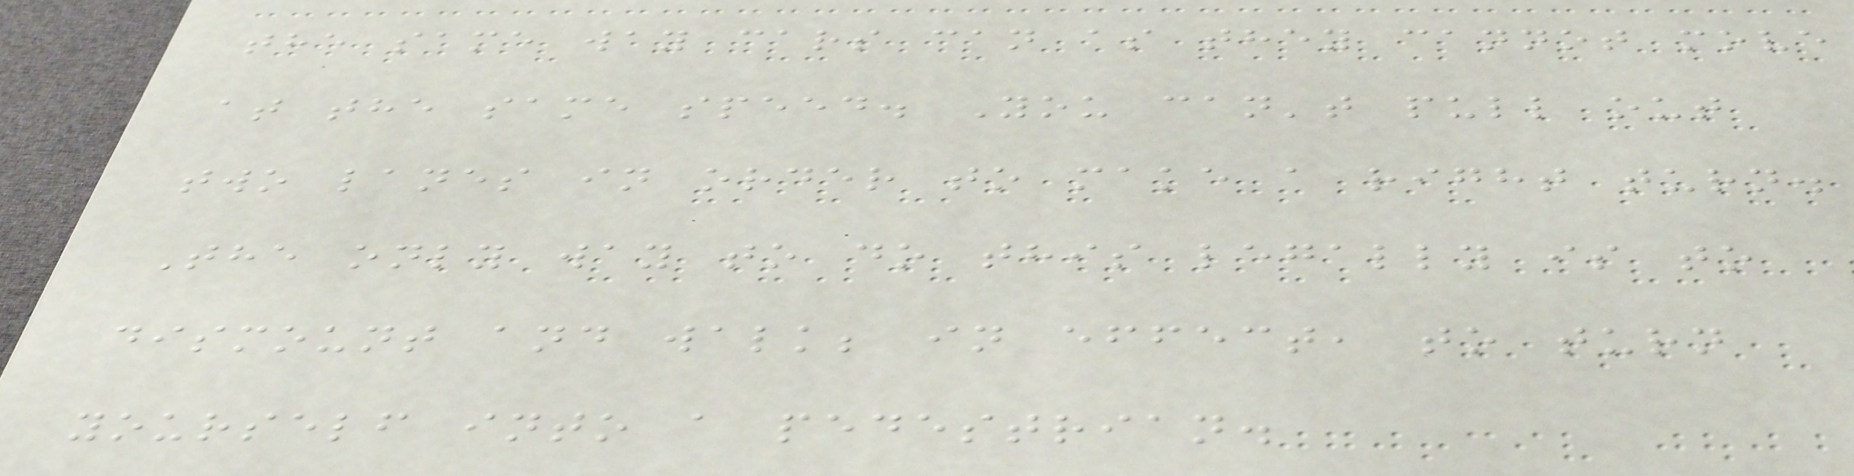the same way cars can as they cannot move
at the same speed. You can't pull out
two lanes in order to make a right turn.
The only way to do this legally is to
dismount and walk; in effect, to turn
yourself into a pedestrian.
